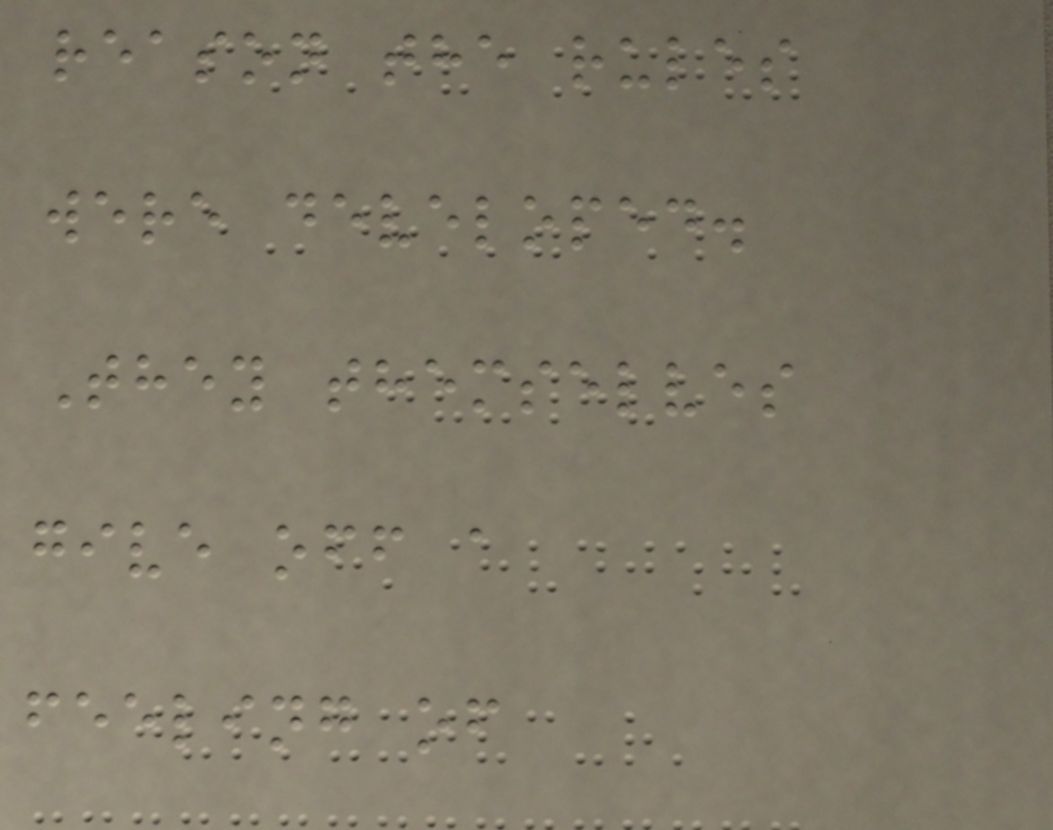reason the rules
were developed.
They themselves
give off a
feeling of
